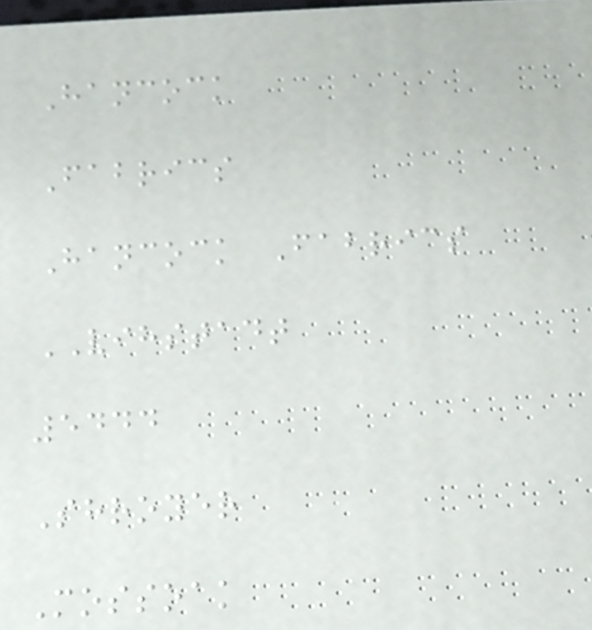Hancock
Fabrics
Hancock Fabrics
VIHSTADT
5444
Shroyer
Mossoak
